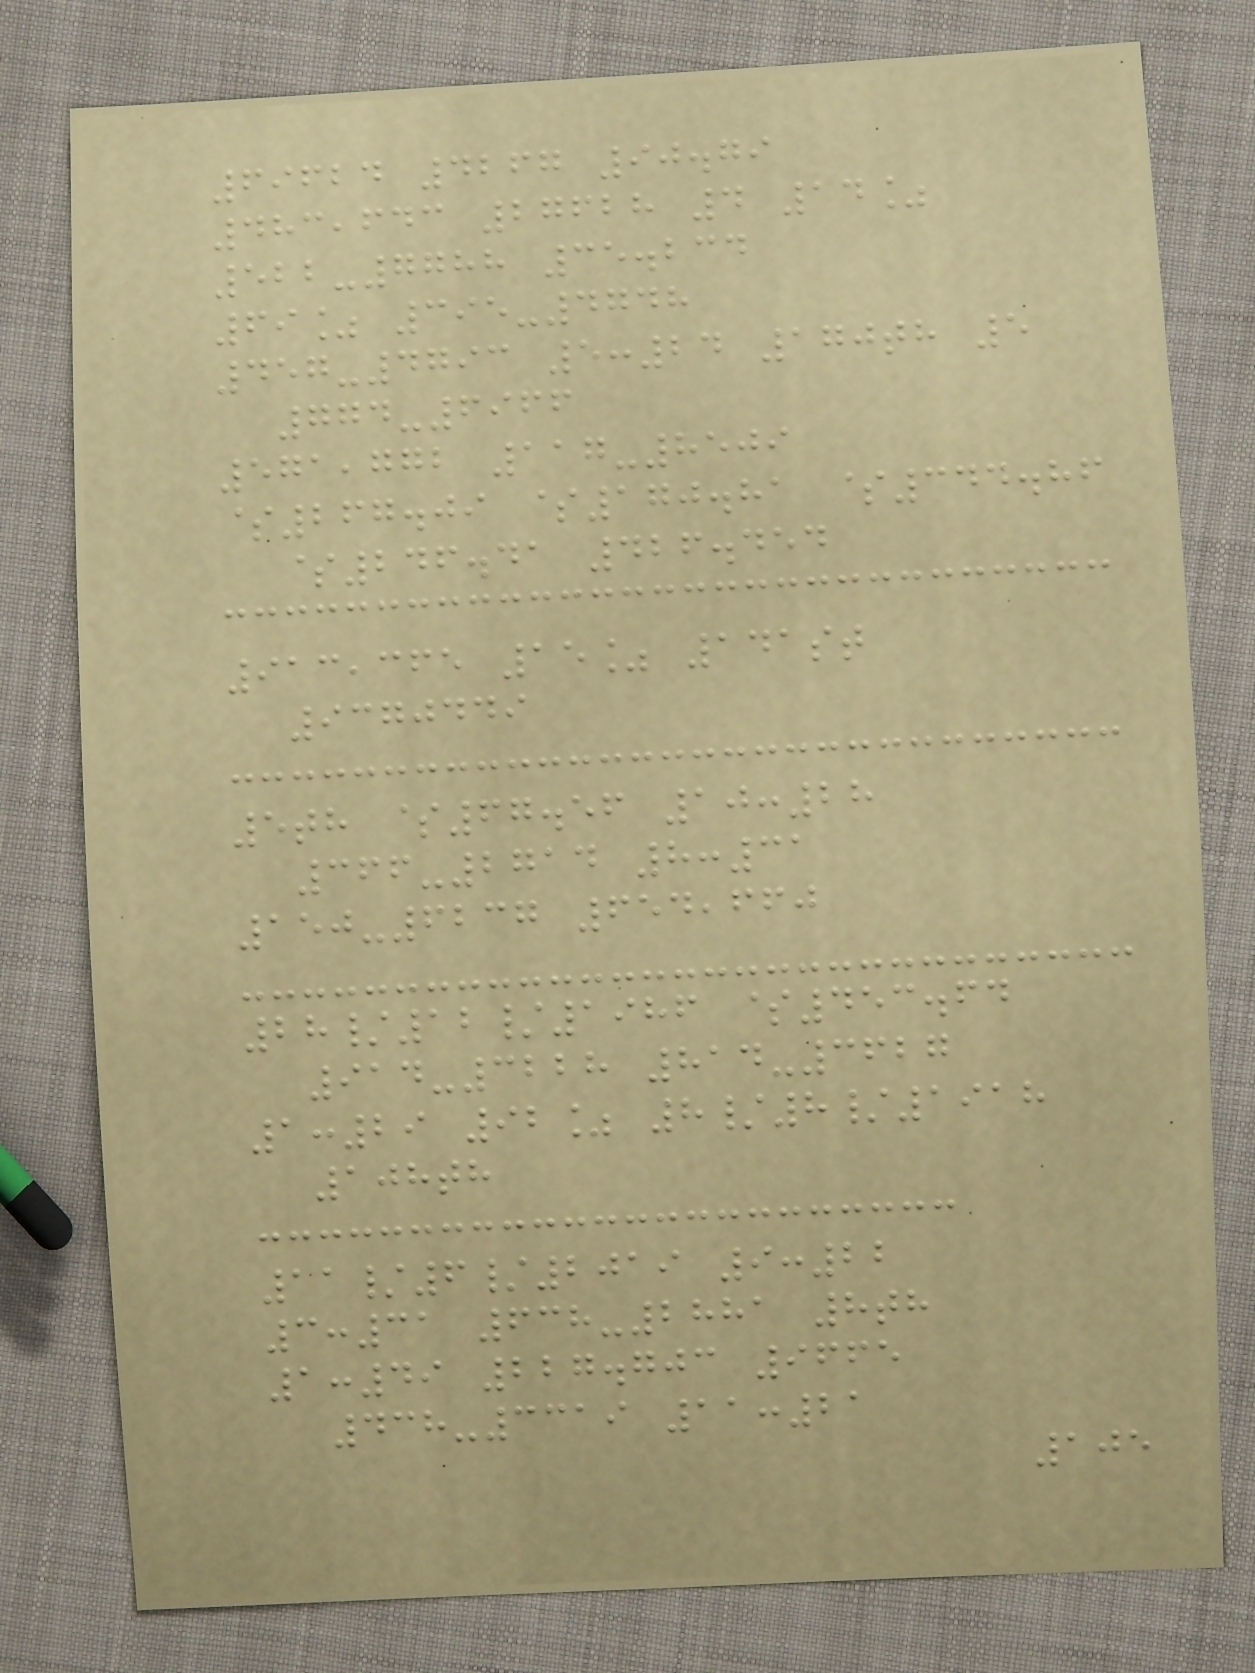69624 4267 90.79
483,643 27628 4 14%
522-7788 35.234
69% 395-4748
457-4793 5:24 170th 5
774-6966
571,772 117-8509
$267.09 $170.81 $344.86
$246.41 426.454
913,365 15% 141st
9370449
5th $67.56 10:28
366-2714 8:31
150-6237 654,660
28/12/1986 $453.64
914-3228 814-3627
1:29 92% 8/8/1918
108th
11/6/2019 9:22
3:31 638-2881 8th
1:49 227.703 9665
438-3319 11:21
105
